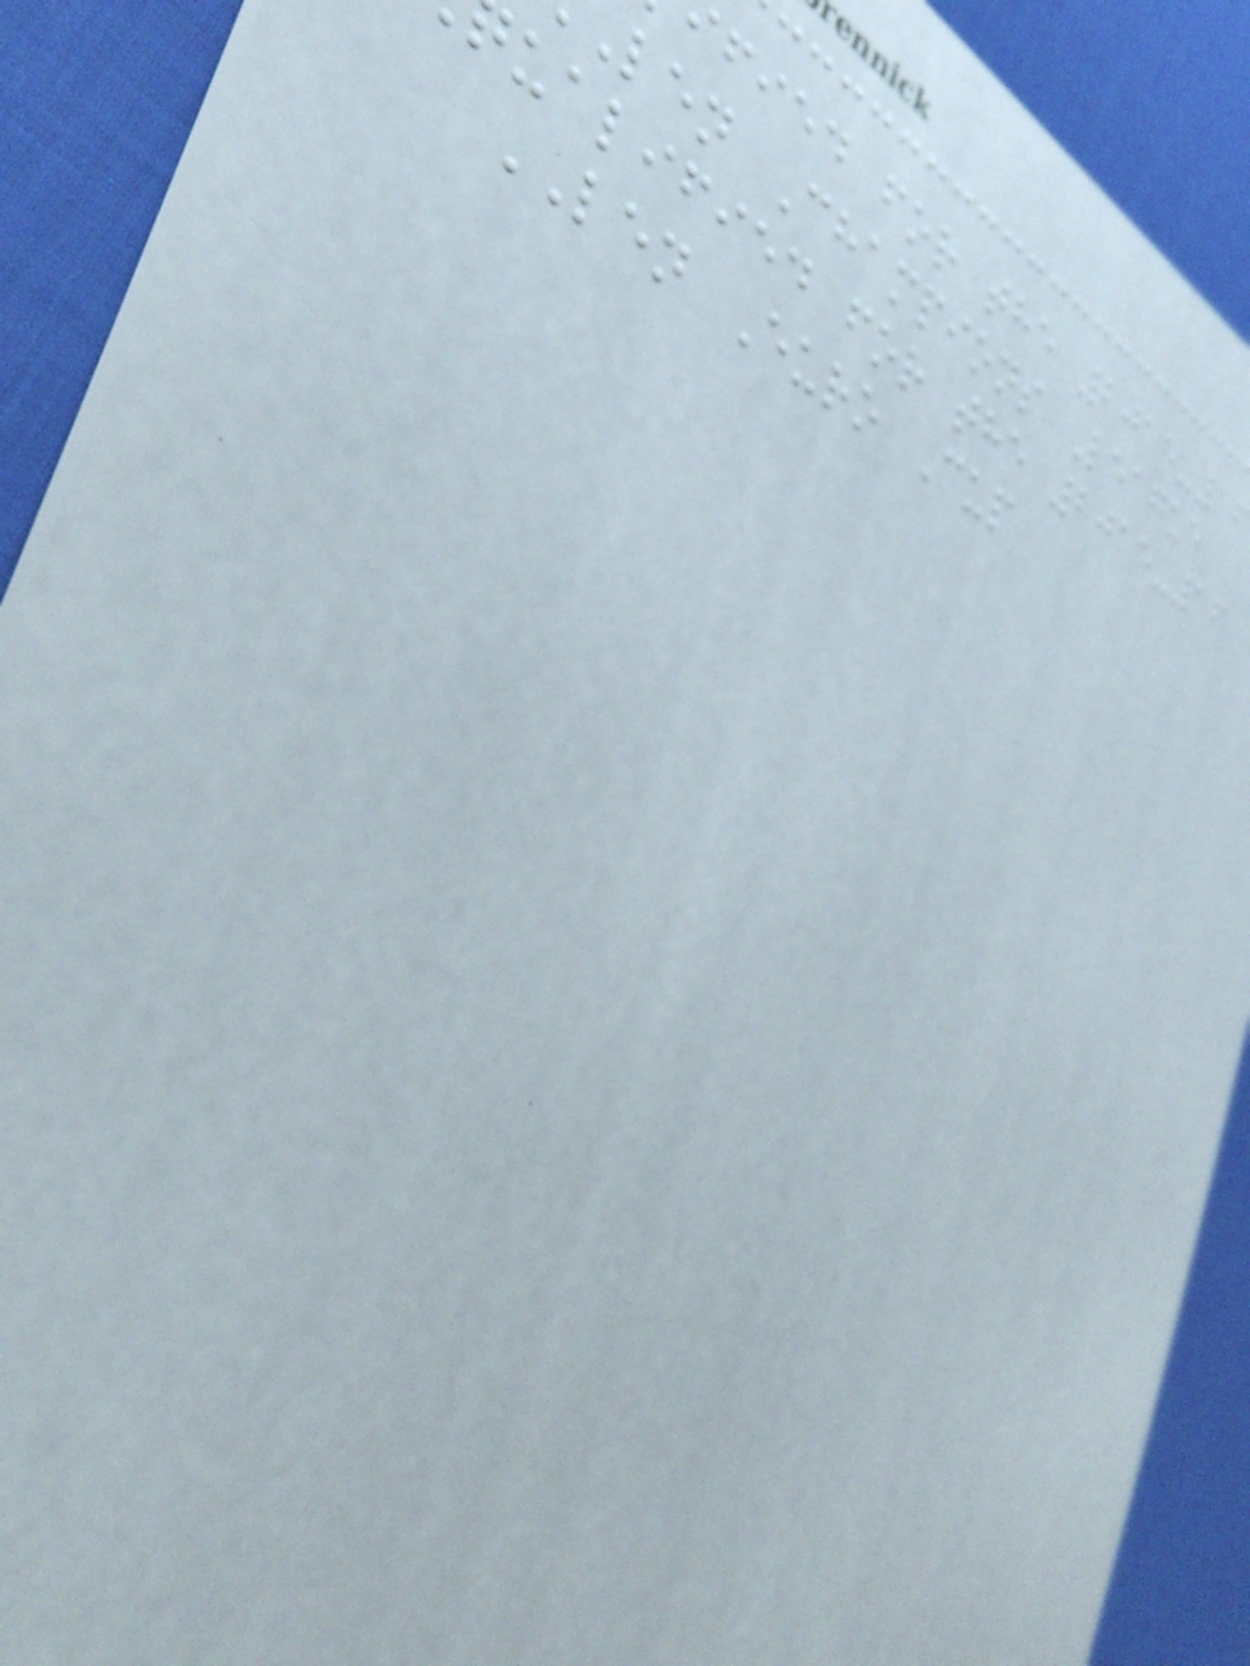fied for the 2015-16
len Champions League
ualified for the 2015-16
LEN Euro Cup
